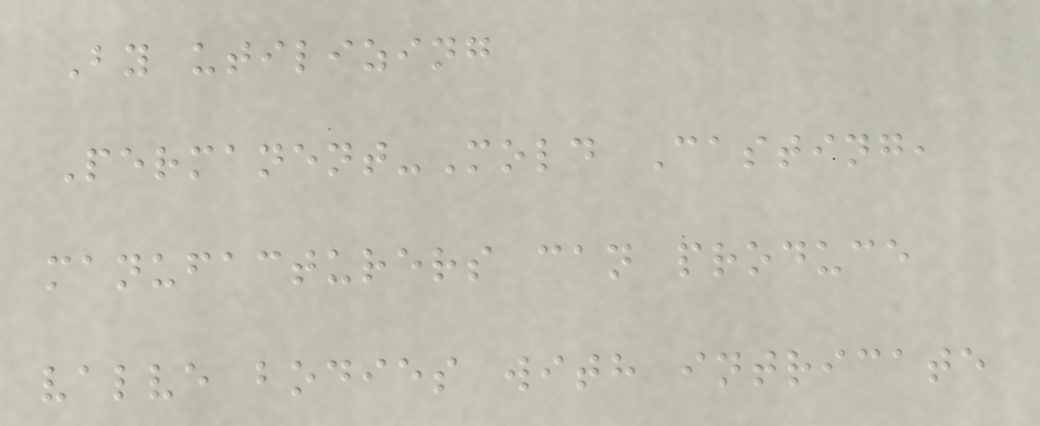By utilizing
Permanent-Mold Casting,
manufacturers can produce
valve bodies with intricate
